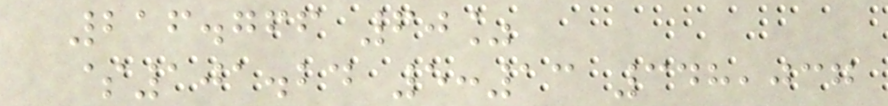216.766 60%
$101.24 5:13 348,037
